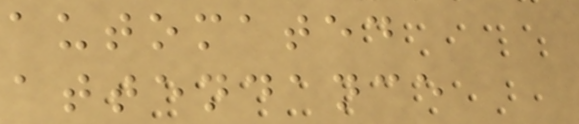automated
attendance
